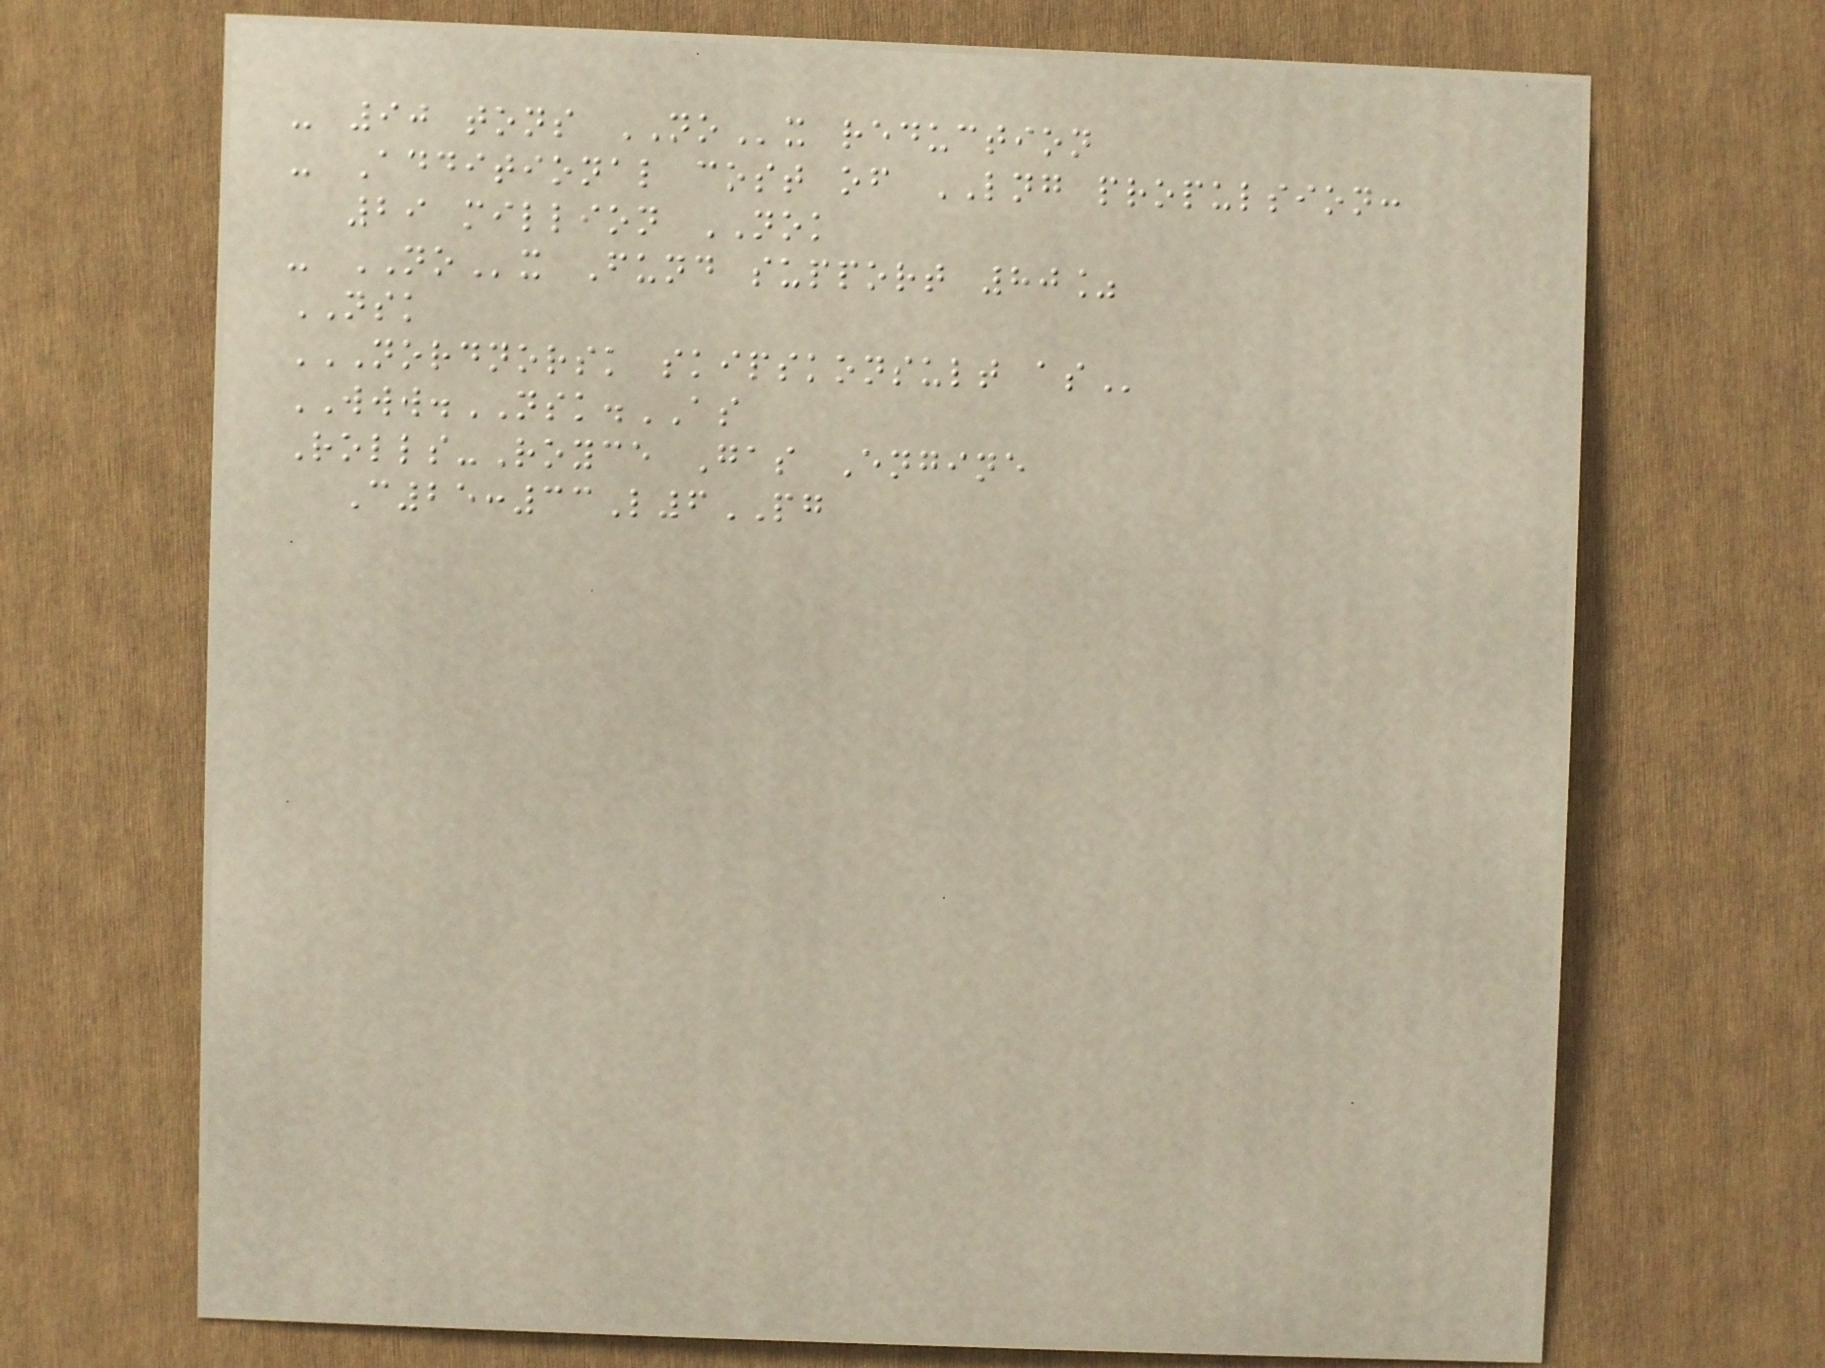- 90 tons NOx reduction
- Additional cost of LNG propulsion:
29 million NOK
- NOx Fund support 80%
NSK
NORDNORSK SKIPSKONSULT AS
WWW.NSK.AS
Rolls-Royce Gas Engine
C25:33L6PG
